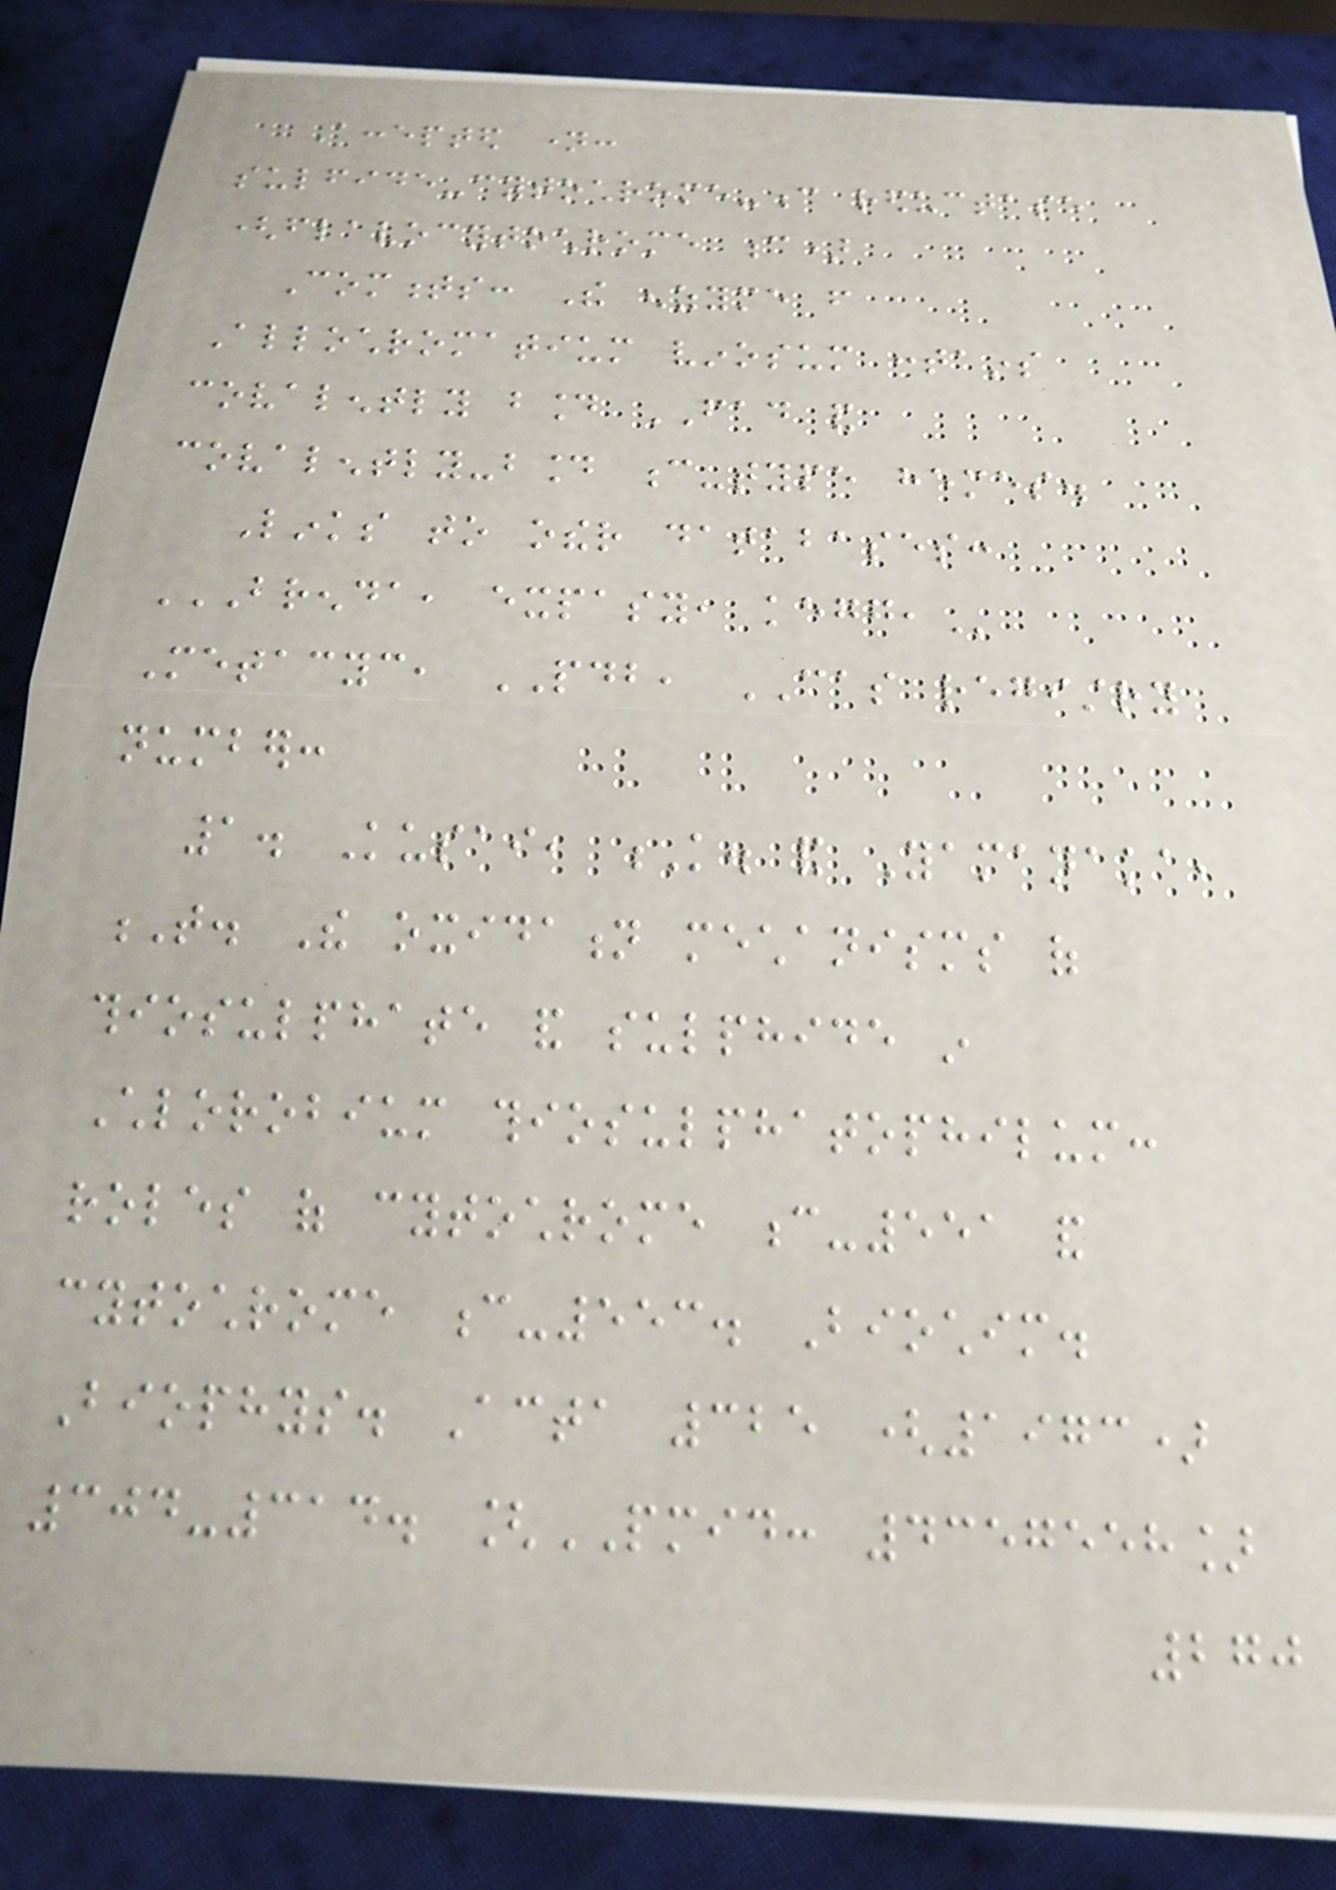Accepted name:
sulfide-cytochrome-c reductase
(flavocytochrome c)
Comments: The enzyme from
Allochromatium vinosum contains
covalently bound FAD and
covalently-bound c-type hemes.
Links to other databases:
BRENDA, EXPASY, KEGG,
Metacyc, PDB, CAS registry
number:
1. Kusai, K. and Yamanaka,
T. The oxidation mechanisms of
thiosulphate and sulphide in
Chlorobium thiosulphatophilum:
roles of cytochrome c-551 and
cytochrome c-553. Biochim.
Biophys. Acta 325 (1973)
304-314. [PMID: 4357558]
270
